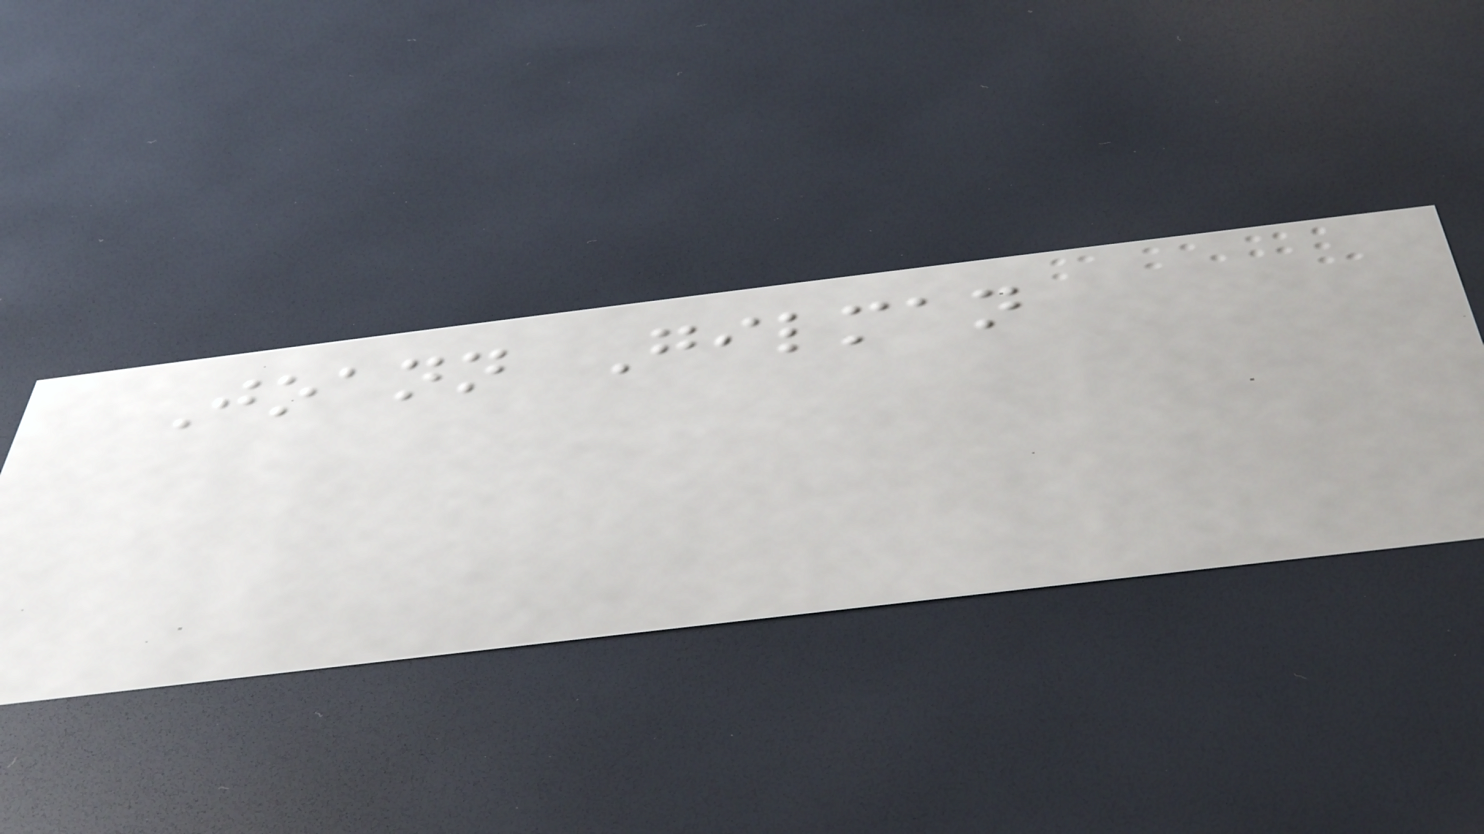Joann Gilman
